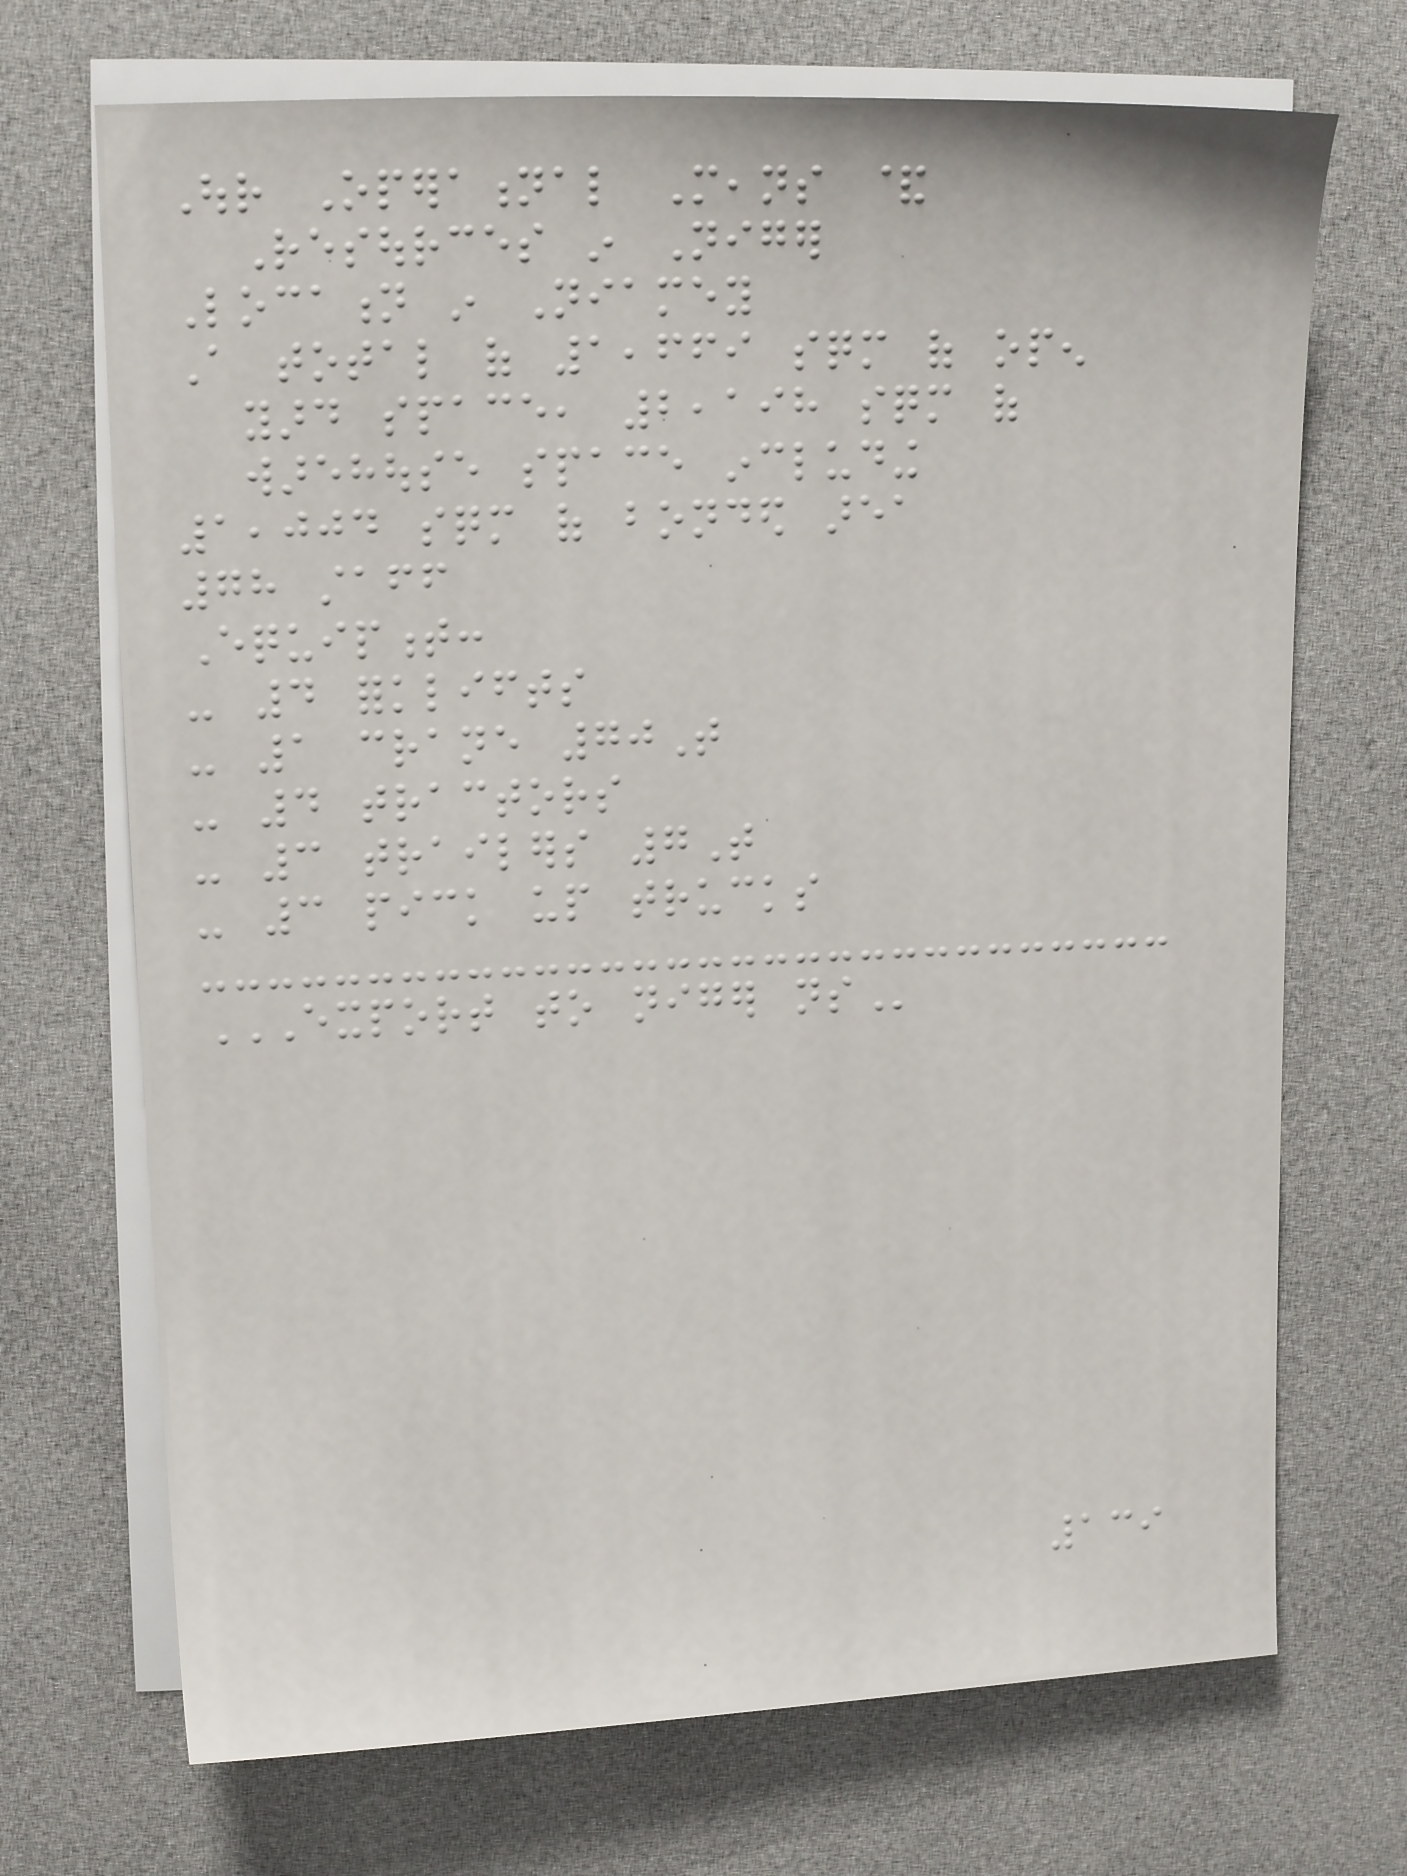Our Operational Means &
Resources in Niger
Location in Niamey
A total of 1,669 sqm of open
yard space, 2,198 sqm of
warehouse space including
1,004 sqm of bonded area
78 staff
Equipment:
- 4 forklifts
- 1 crane 70T
- 4 tractors
- 3 trailers 7T
- 3 pick up trucks
EXPORT TO NIGER NS
139
